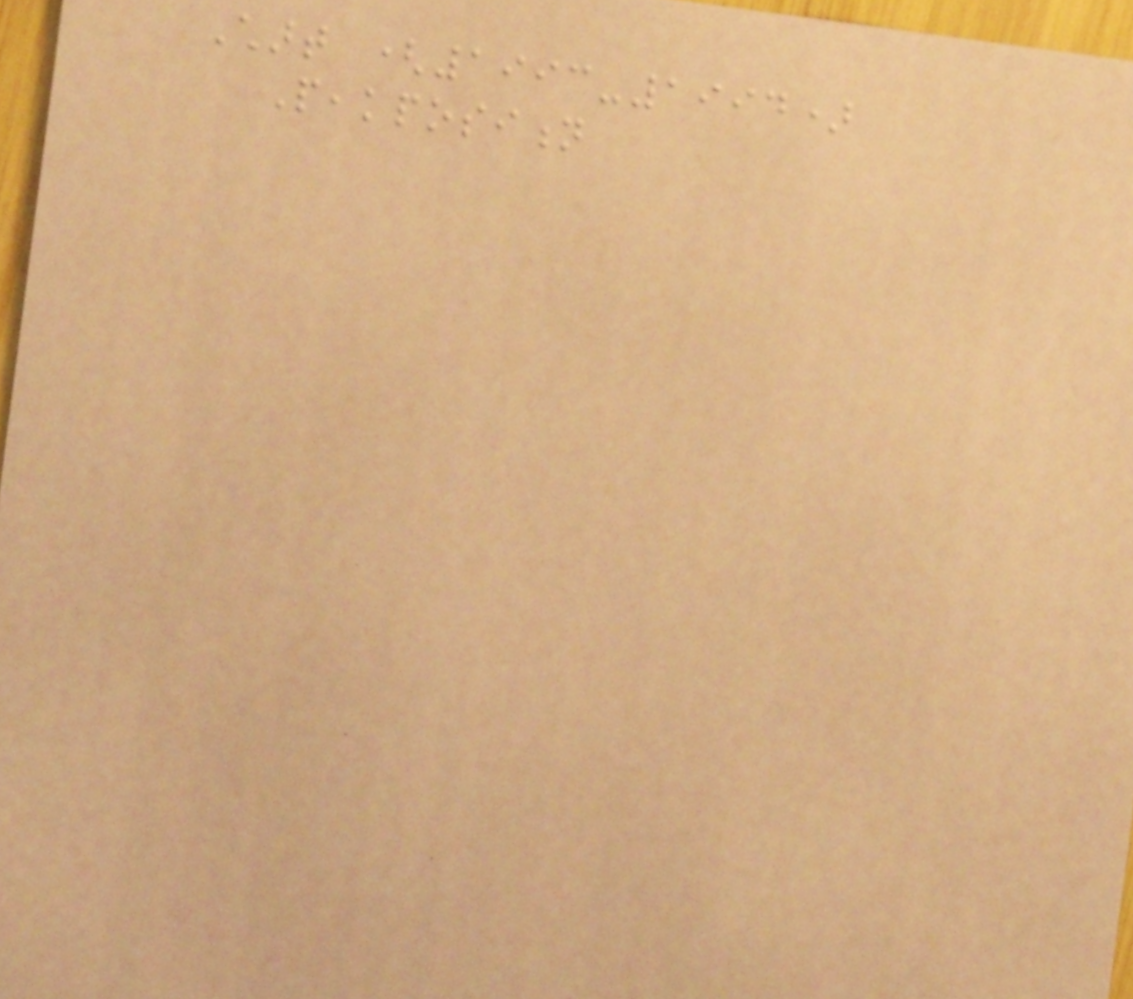Chart (1993-1994)
Peakposition
